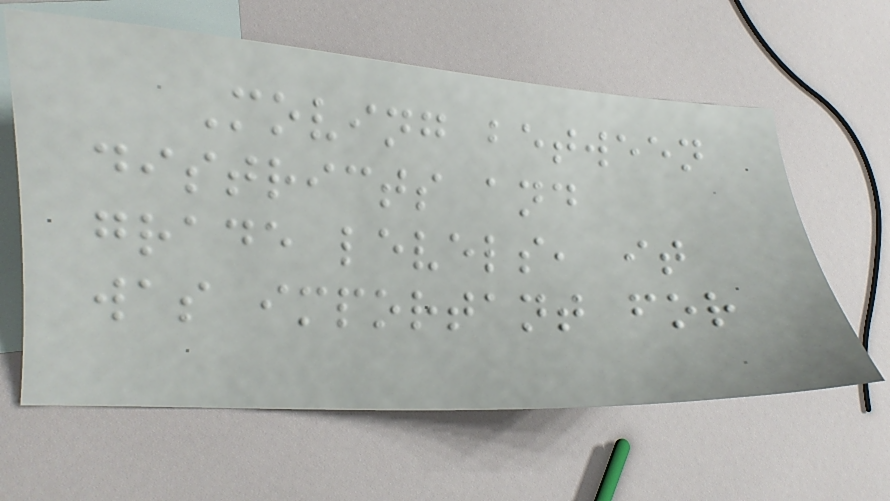Moving between
districts and
grade levels, it
was important for
